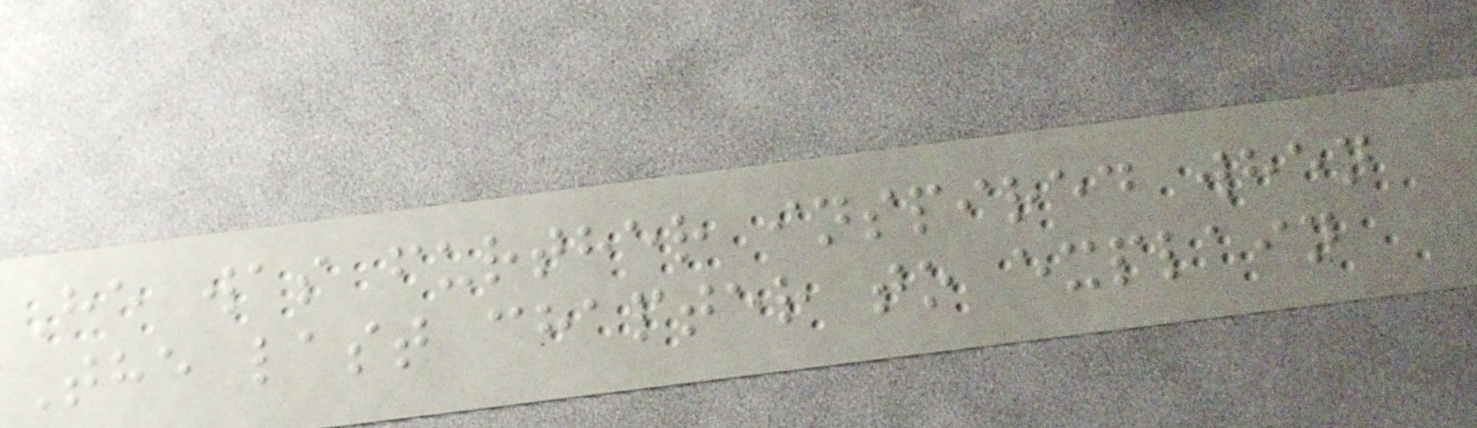He was further inspired when
The last chapter to explain
